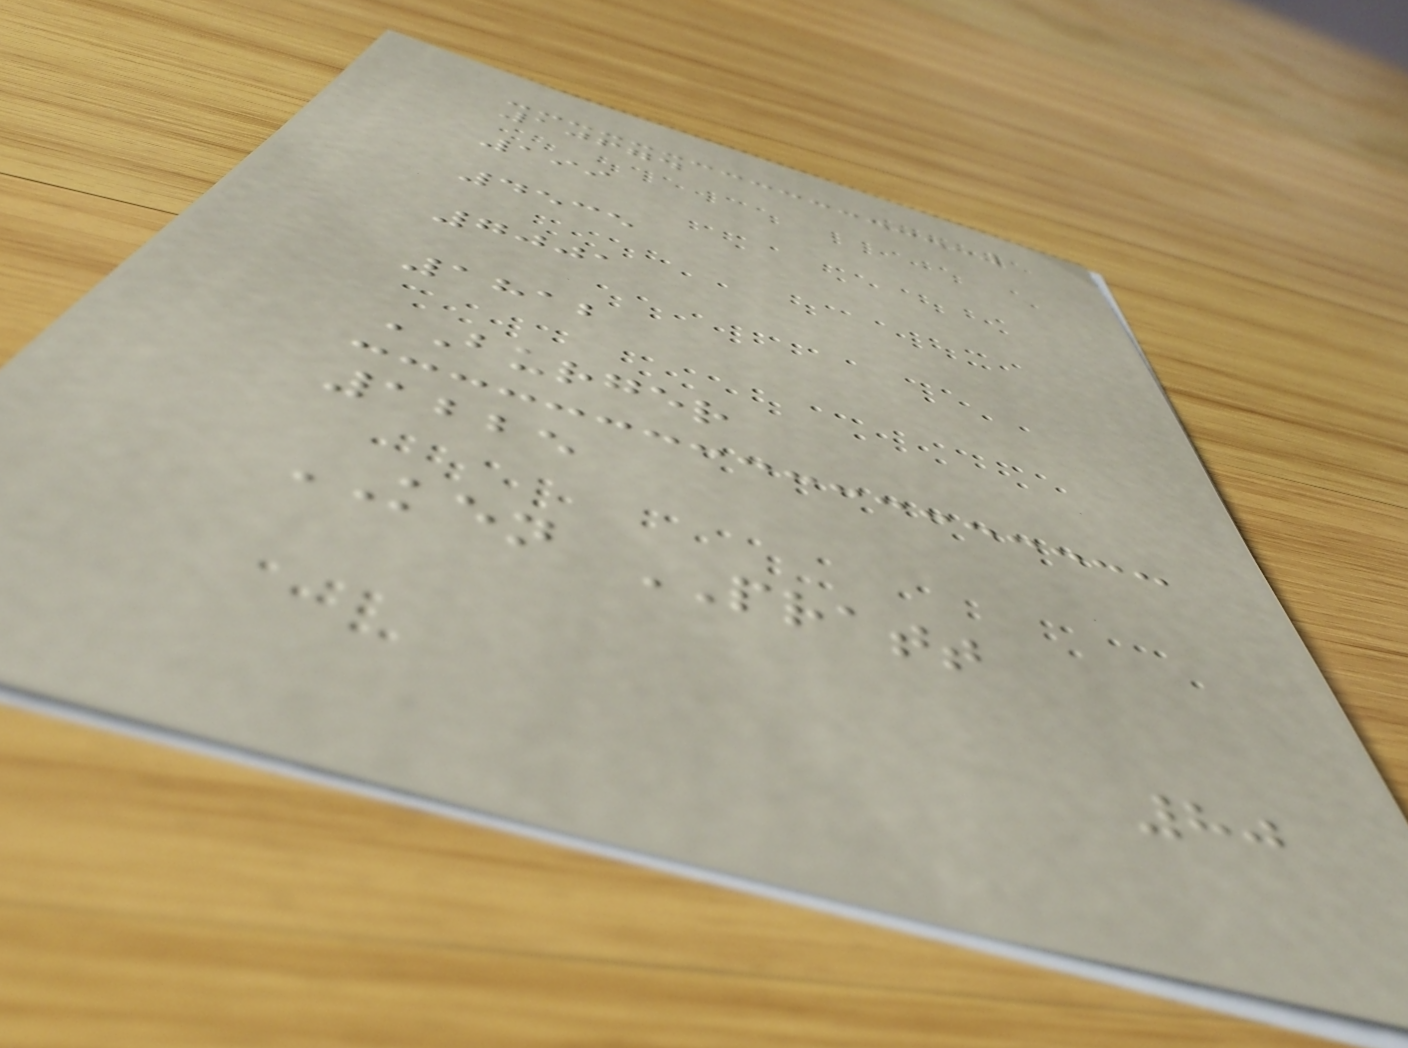10674
199
4535
7001
1812
BURGER
1225
KEN PRATT
80
